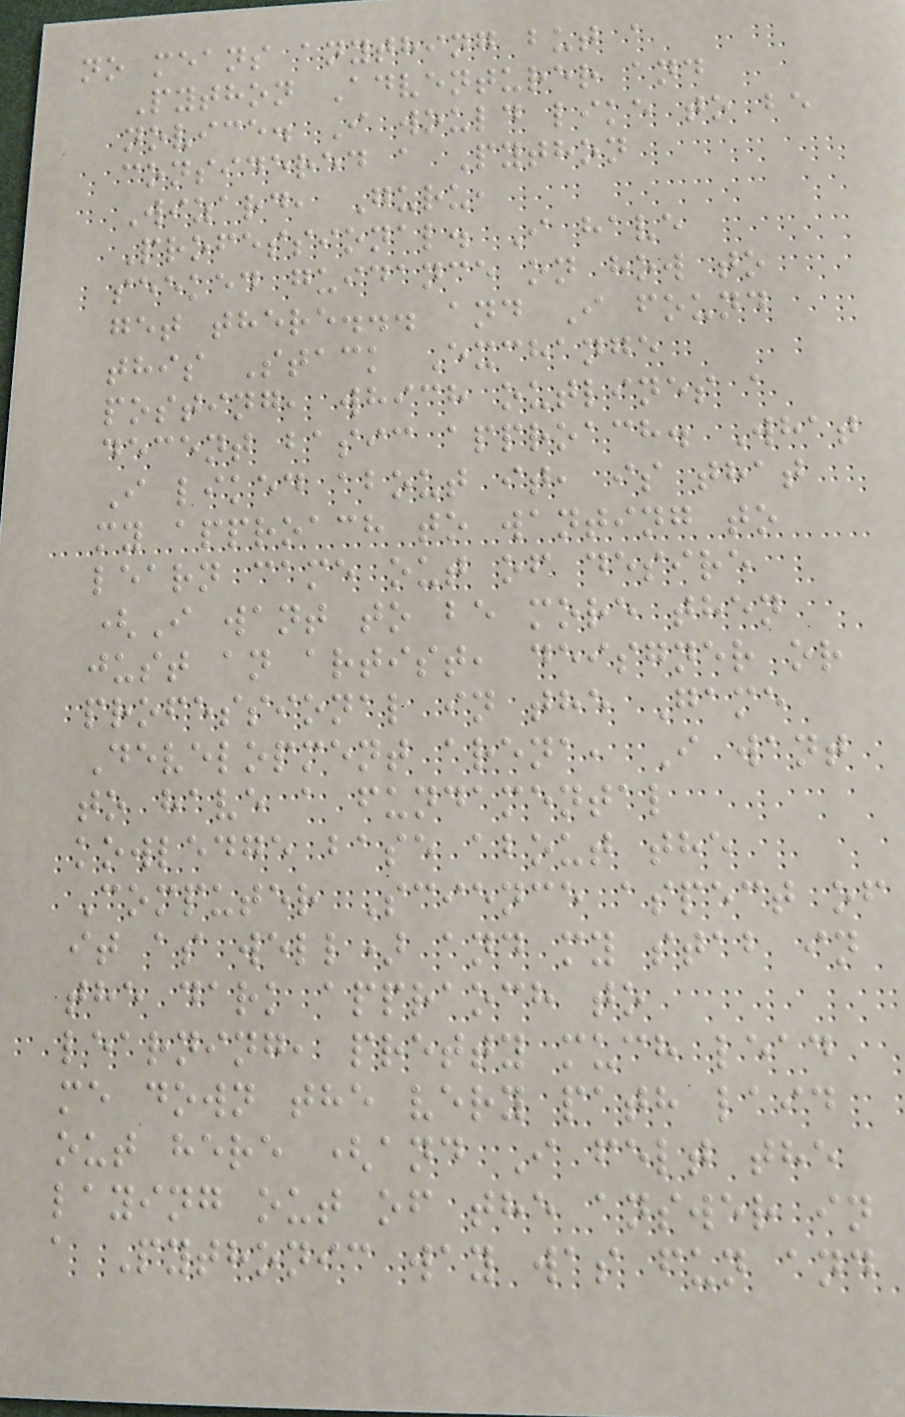no means anything but a
Python Adventurer and
novice. I would like to be
considered a Python
Wizard, Guru,
Professional. I have
seeked guidance on how to
get there... and I found
this Stack Exchange
posting, which outlines a
decent basic approach. What
I liked about it, is that
my approach to wanting to
learn came out of desire
(I want to be more then
just an artist, deisgner or
professional in the Game
Development arena, I want
to have a fundamental
kowledge base about the
Computer Science aspect of
it as well) and my stab in
the dark appraoch to
learning, pretty much lead
me down the very path laid
out here (and I felt the
laying out of the answer in
a Pythonic way was fun and
